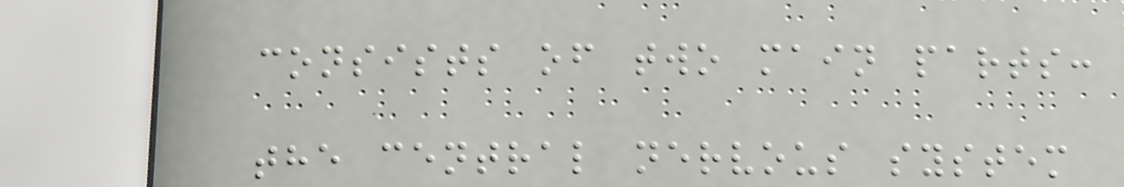consists of two main parts:
the central nervous system
